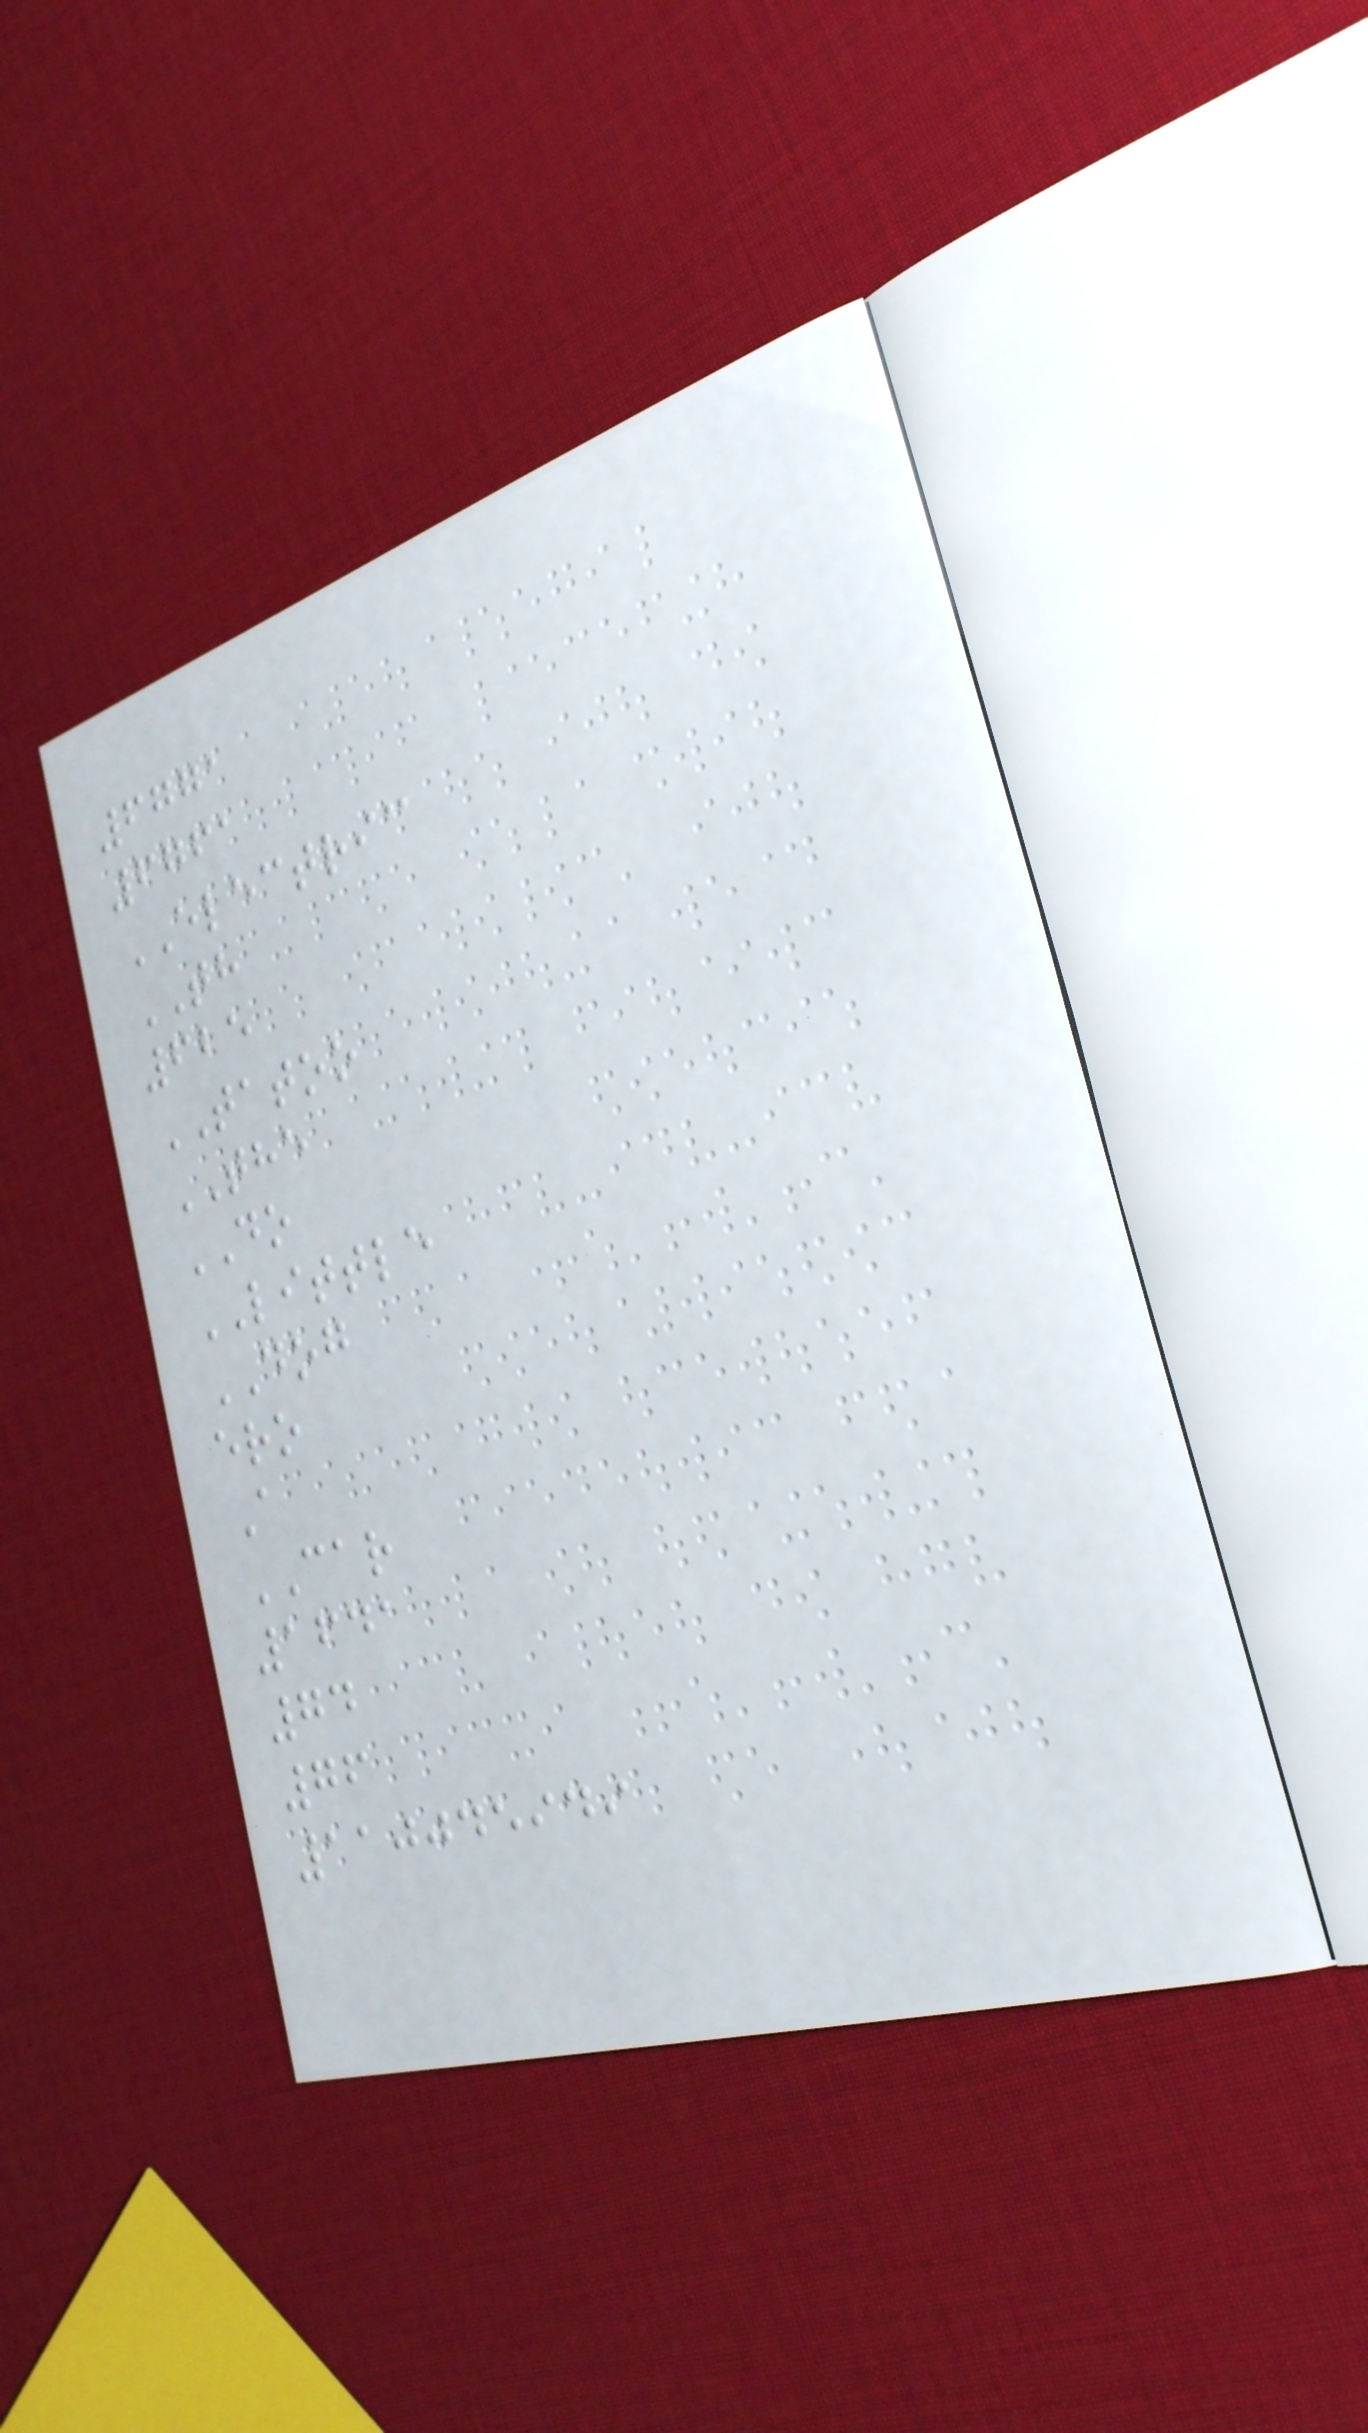6771
6761
ELECTRIC
TH
625
TATOO
THE
DO
LITTLE
DOG
ero
A
CAR
1641
74
76
110045949
